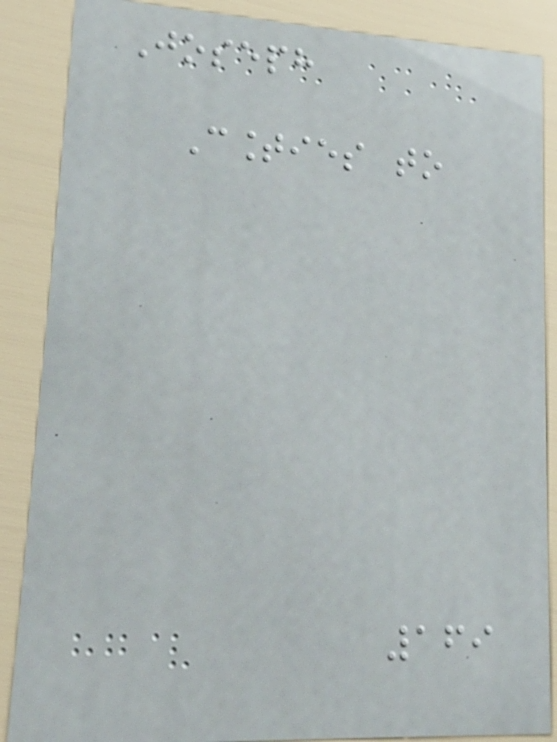Joseph
Counties to
169
